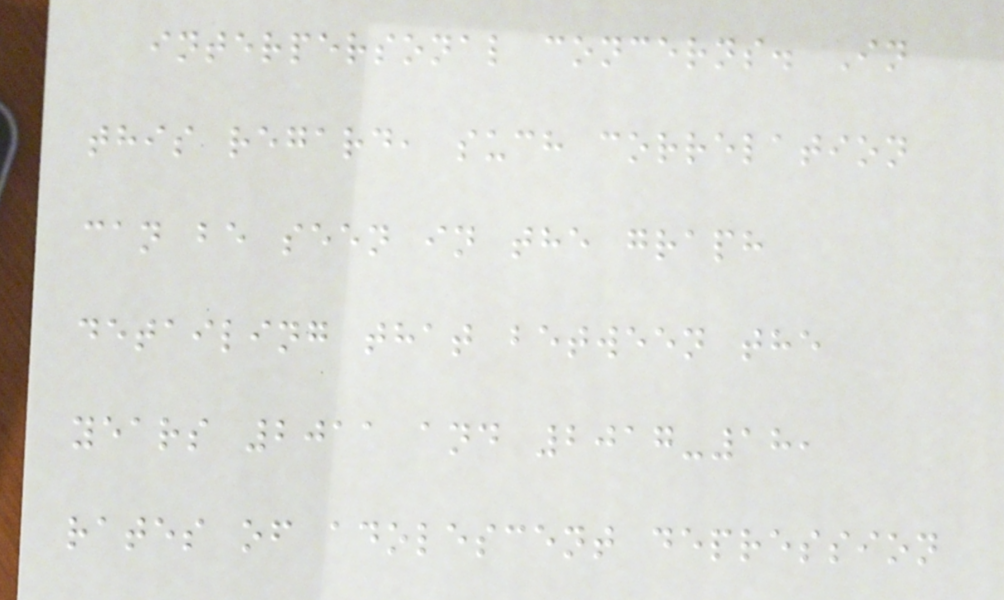interpersonal concerns. In
this regard, such correlation
can be seen in the graph
detailing that between the
years 2011 and 2017-18,
rates of adolescent depression
